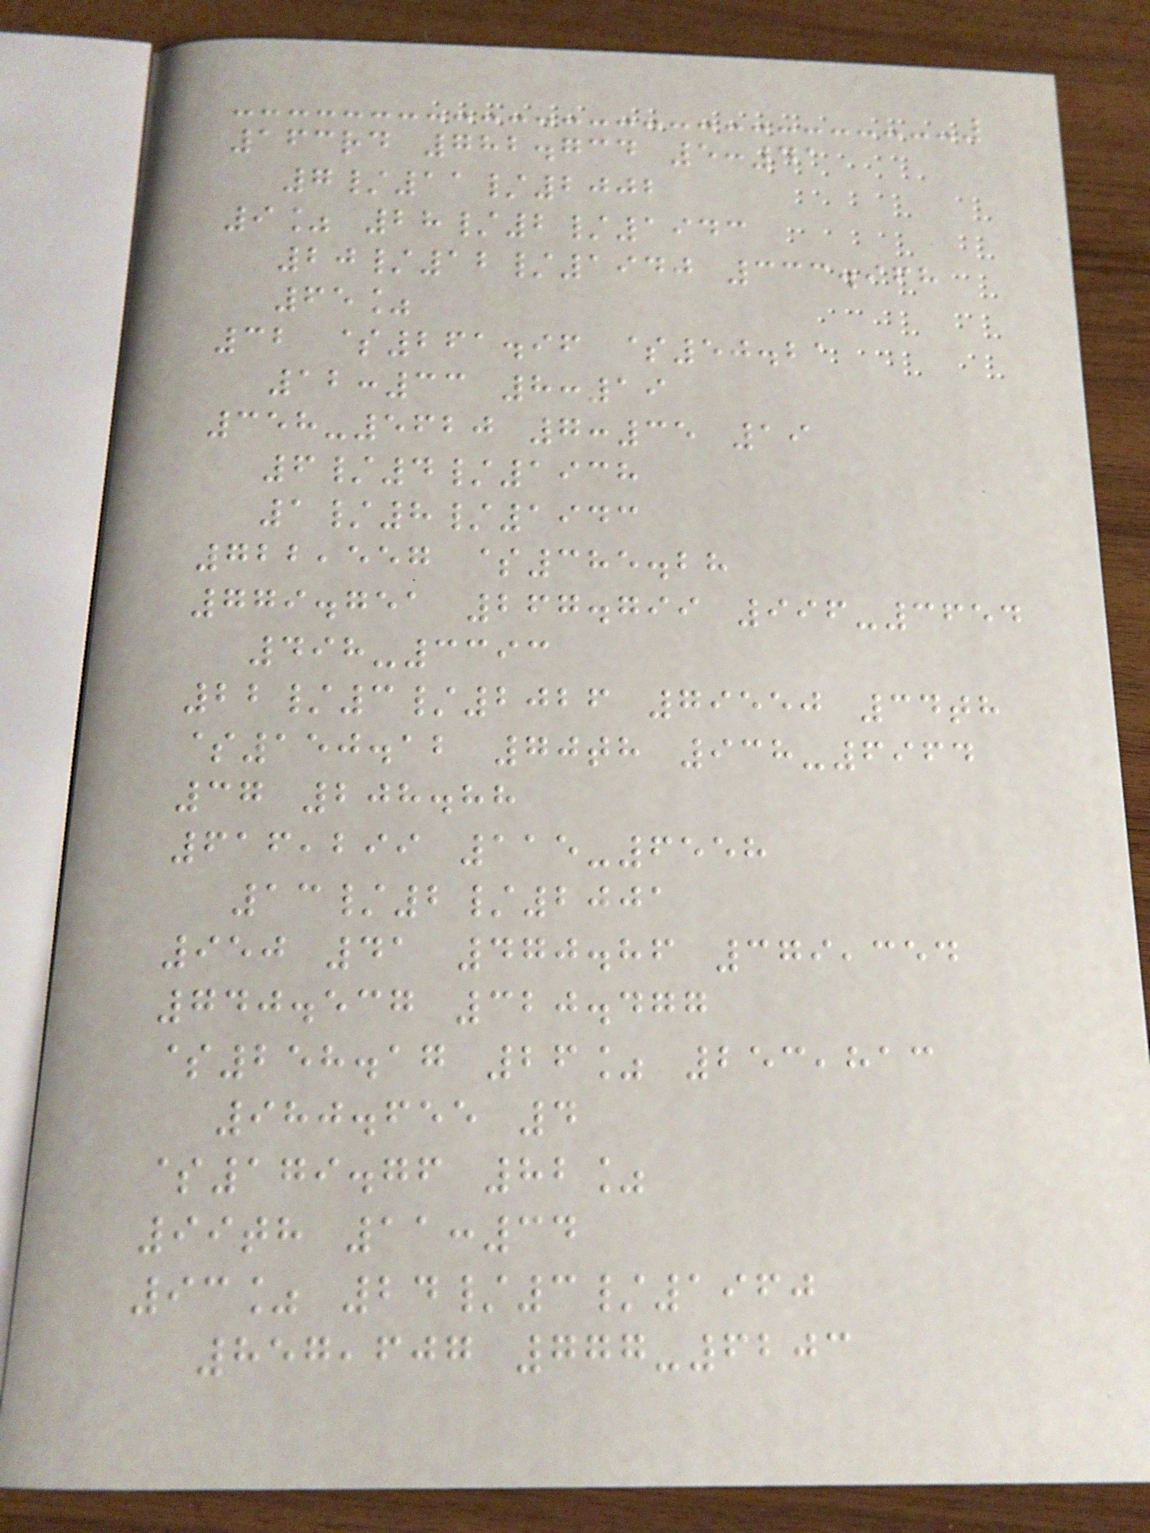163rd 782.734 5:41
7/11/2002
9% 28/2/1943
20/12/1940 333.968
65%
32 $261.96 $50.21
12:33 8:19
358-5620 7:35 19
6/4/1938
1/8/1943
722,557 $385.28
779.751 267.799 996-3654
498-3393
22/3/2026 79550 34th
$150.12 70th 938-6964
37 208.88
616,299 115-6558
13/2/2001
950 41 470.86 379,354
740.537 320.477
$258.17 26% 253,813
980.655 4
$179.76 82%
99th 11:34
93% 24/3/1960
857,607 777-6203
